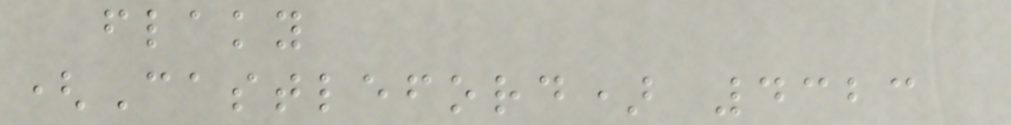flaky
(Castleford) 4323
